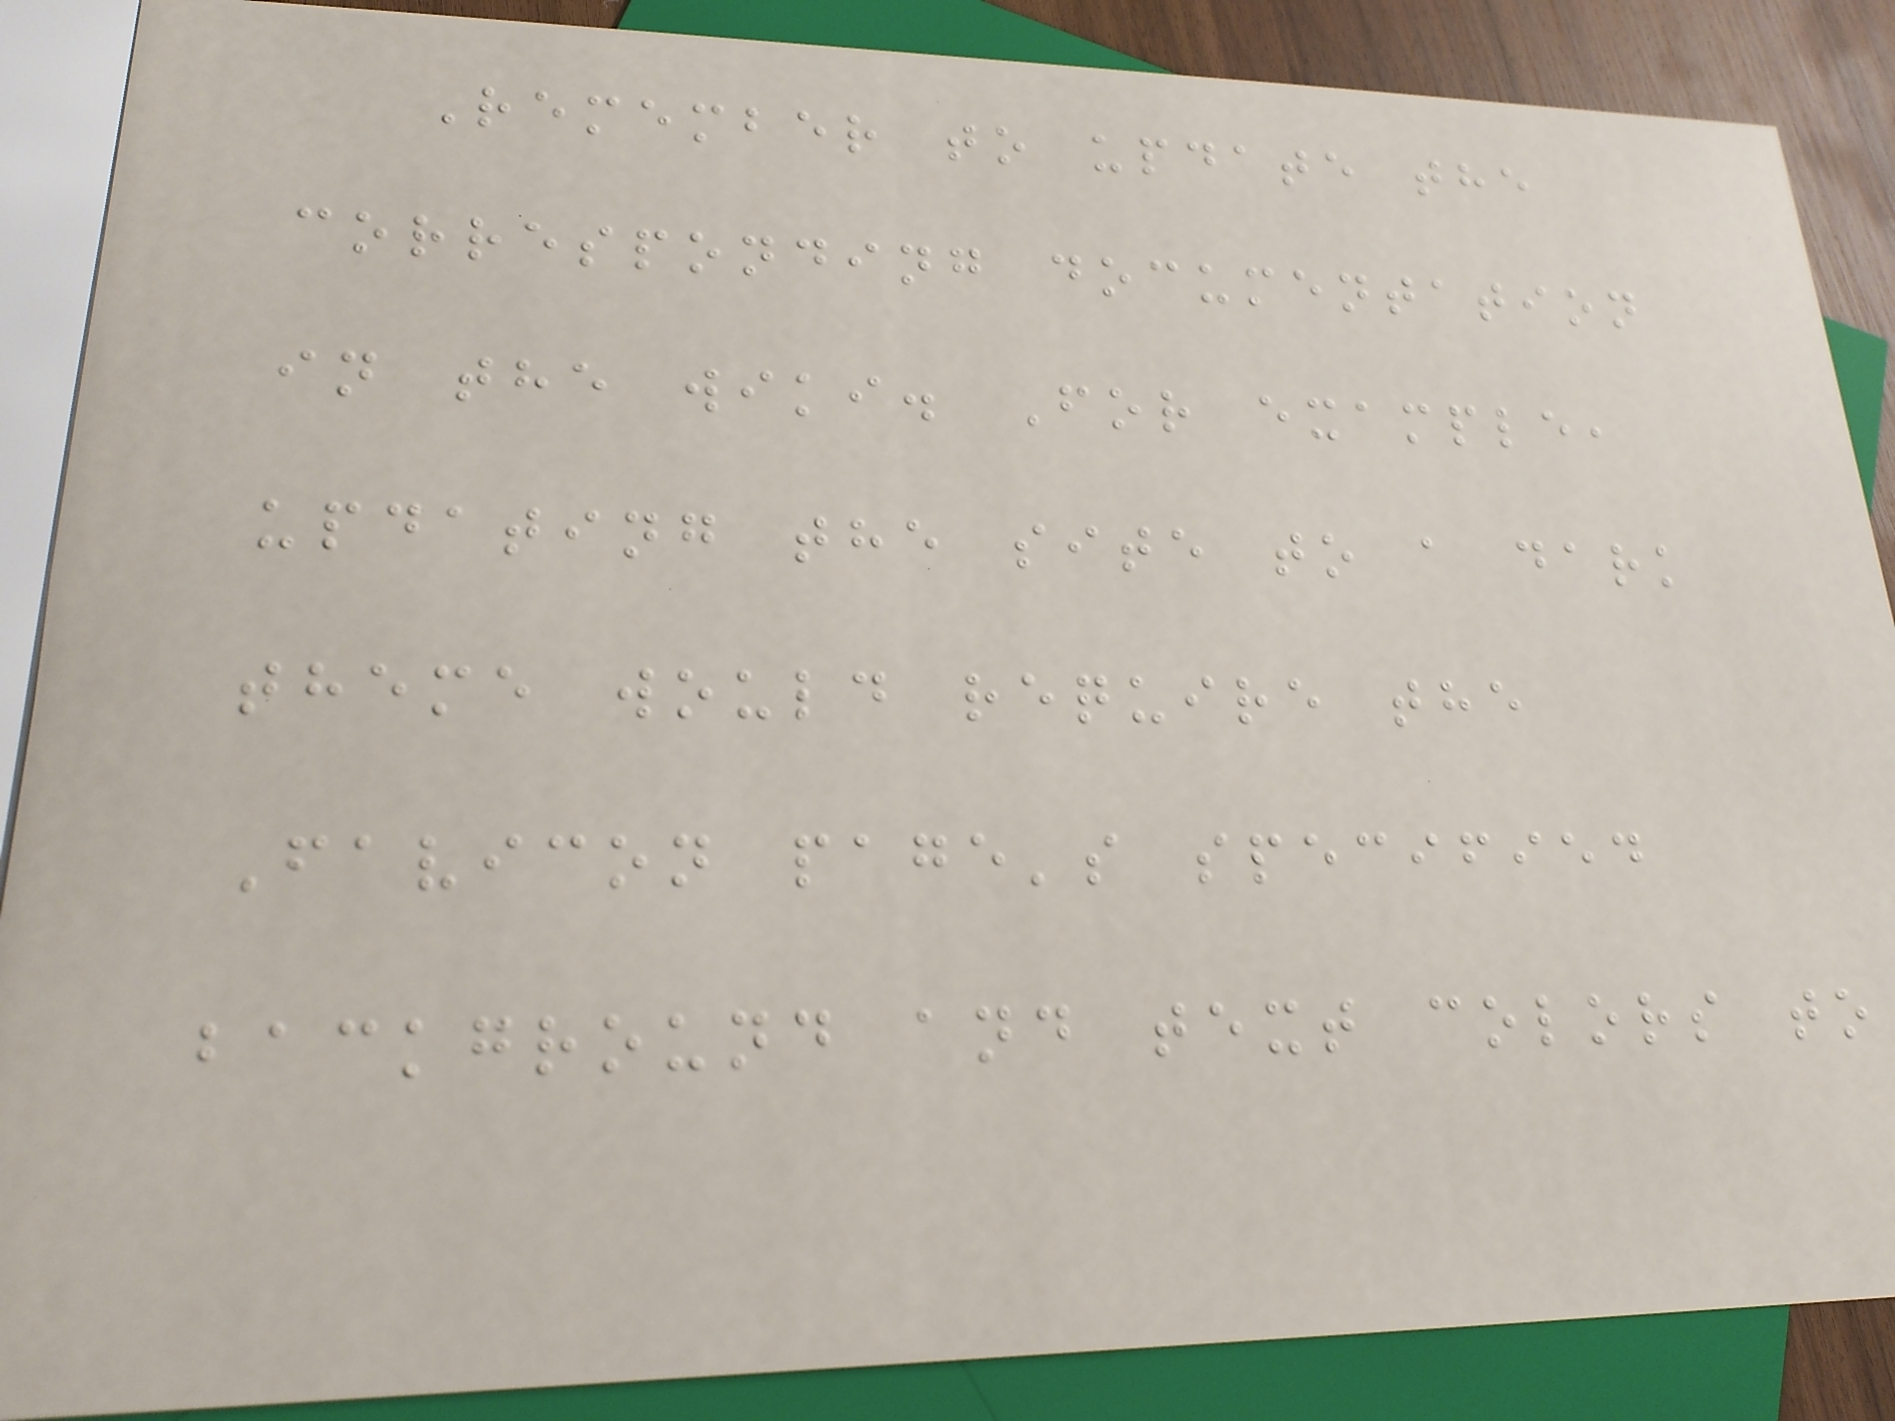Remember to update the
corresponding documentation
in the wiki. For example,
updating the site to a dark
theme would require the
Favicon page's specified
background and text colors to
